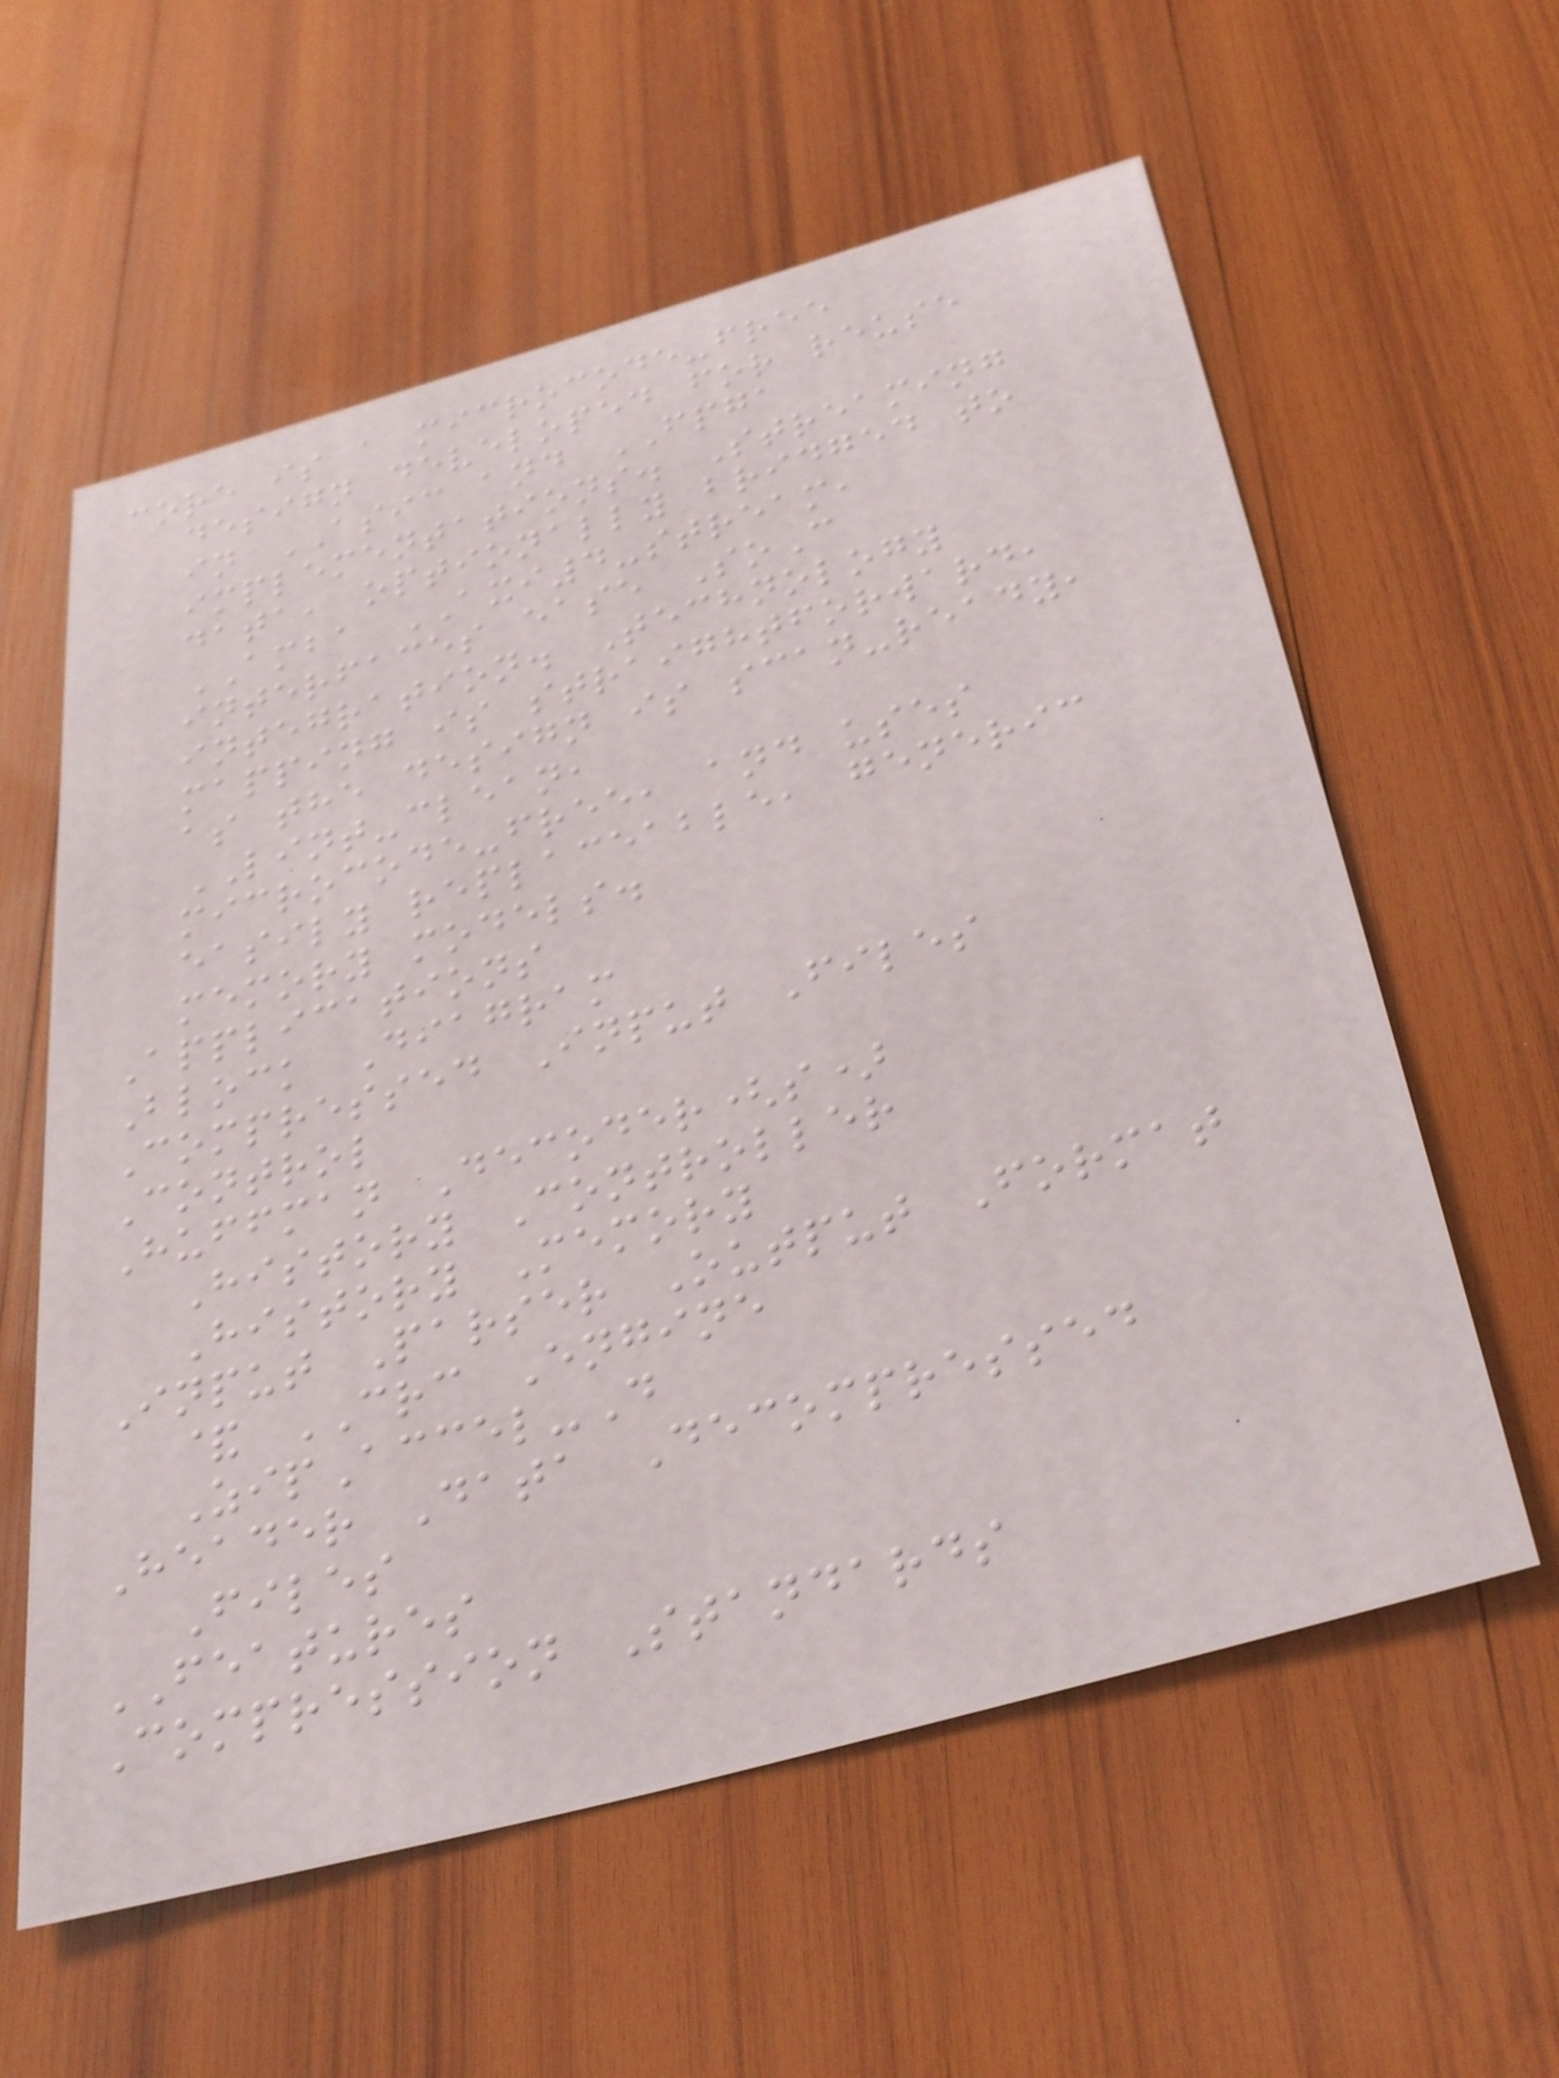core is a microcode-free
design developed for reuse
in ASIC and FPGA
implementations. Streaming
data, optionally bridged to
AMBA AXI4-stream,
interfaces ease SoC
integration. Technology
mapping is straightforward,
as the design is scan-ready,
LINT-clean,
microcode-free, and uses
easily replaceable, generic
memory models.
Applications
Block Diagram
Compressed Input Files
Control
Huffman Decoder(s)
History Controller
History Memory
Input Parser Output Format
& CRC Engine
ZipAccel-D
Header Data Decompressed
Files
FEATURES
Compression Standards
